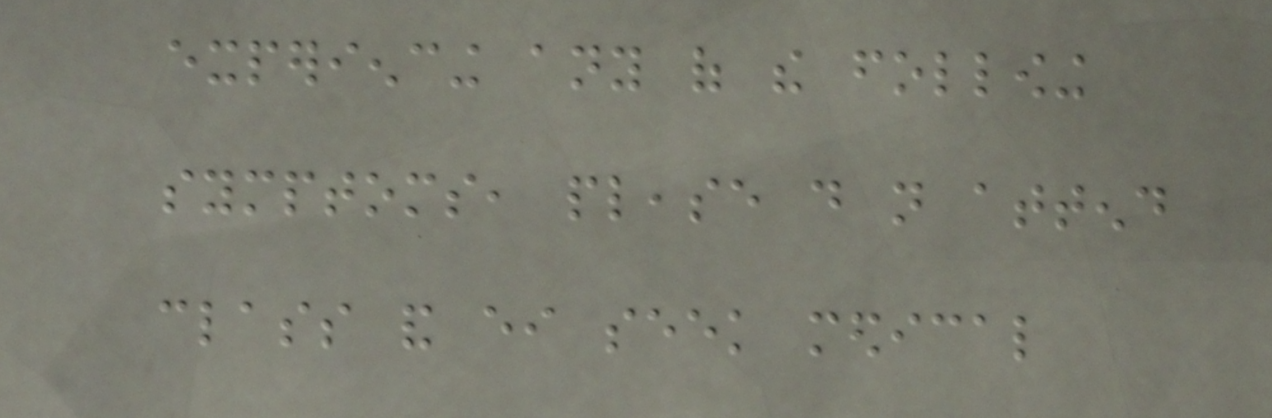experiencing any of the following
symptoms, please do not attend
class and either seek medical
